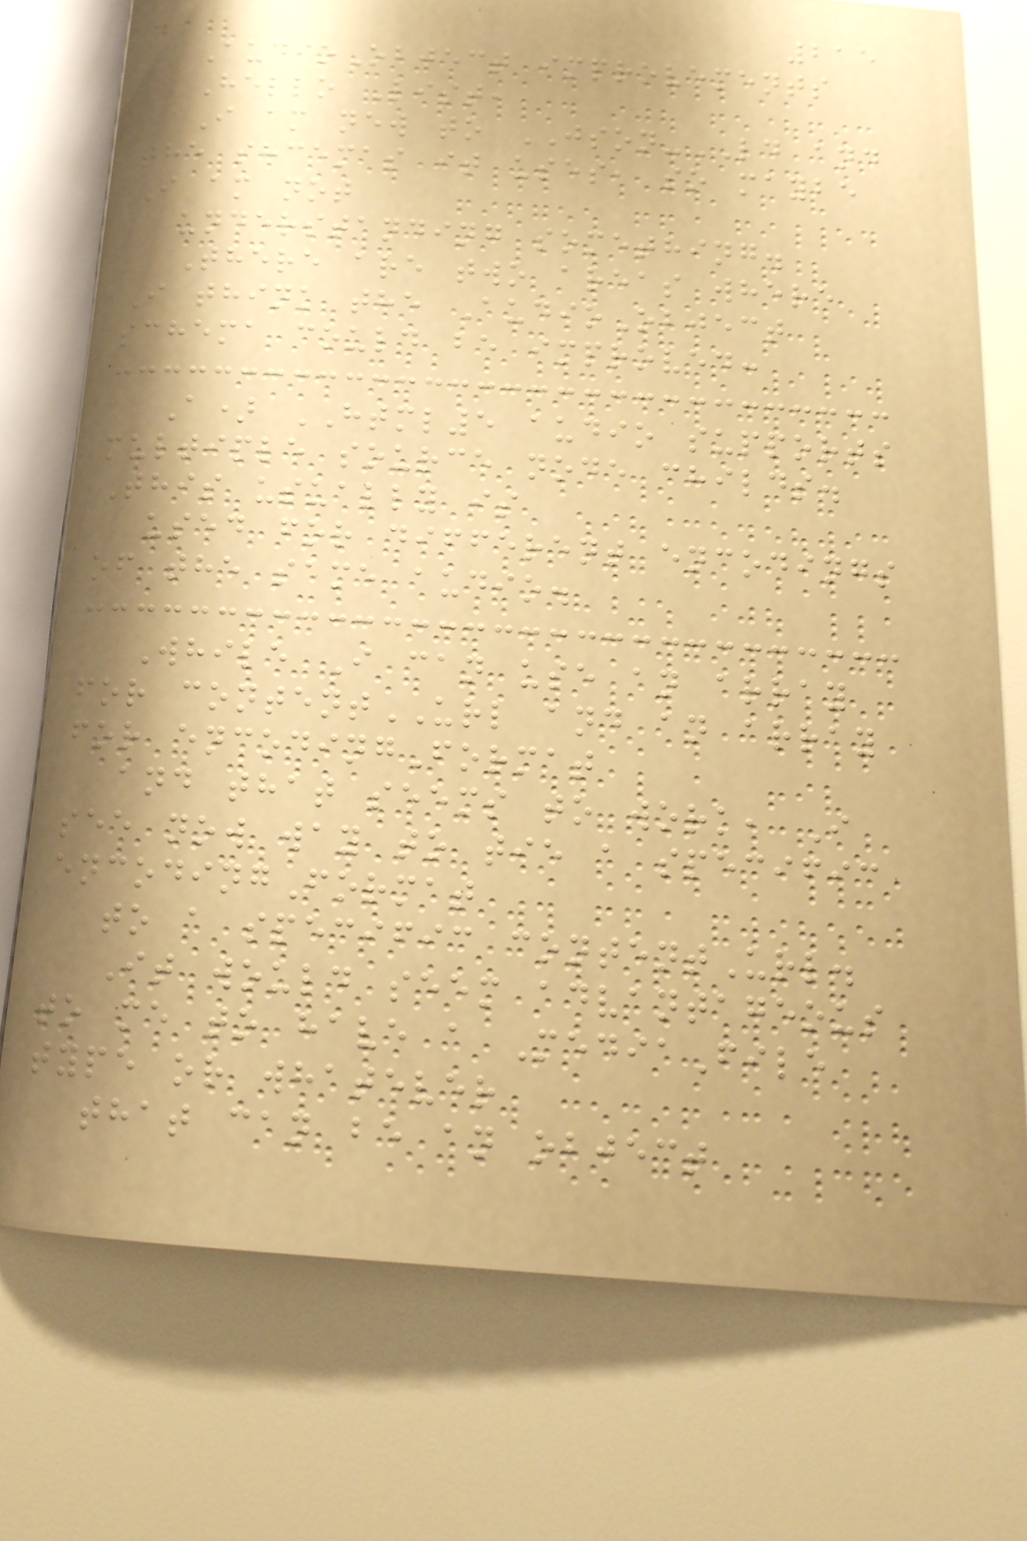215
AudioObject improvements
Hello List,
I am new to JSON-LD and
the shcemas it uses, so maybe
I am not
understanding something.
There are two areas where
I think the AudioObject
schema could be improved:
A) HTML5 audio supports
multiple source node childs.
This usually is
used for different encodings
of the same audio.
While I can use an array
for contentURL and an array
for encodingFormat
and that seems to work, I
see now way to tie a specific
encodingFormat
to a specific contentUrl.
It would seem advantageous
to me to have a MediaFile
type or whatever
that can be an object
